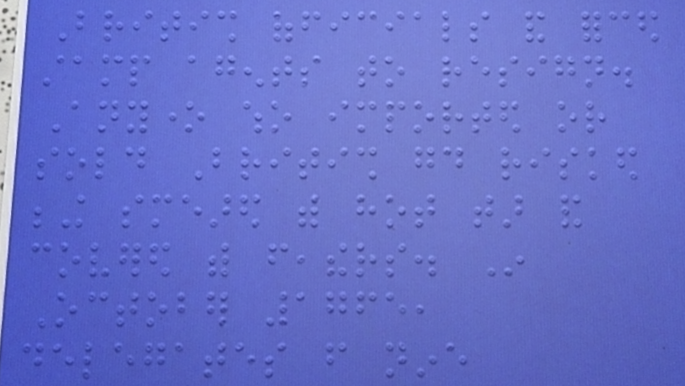British officials and forced
stamp agents to resign.
Anyone who imported or
sold British good risked
being smeared with hot tar and
covered with feathers. In
October 1765,
delegates from nine
